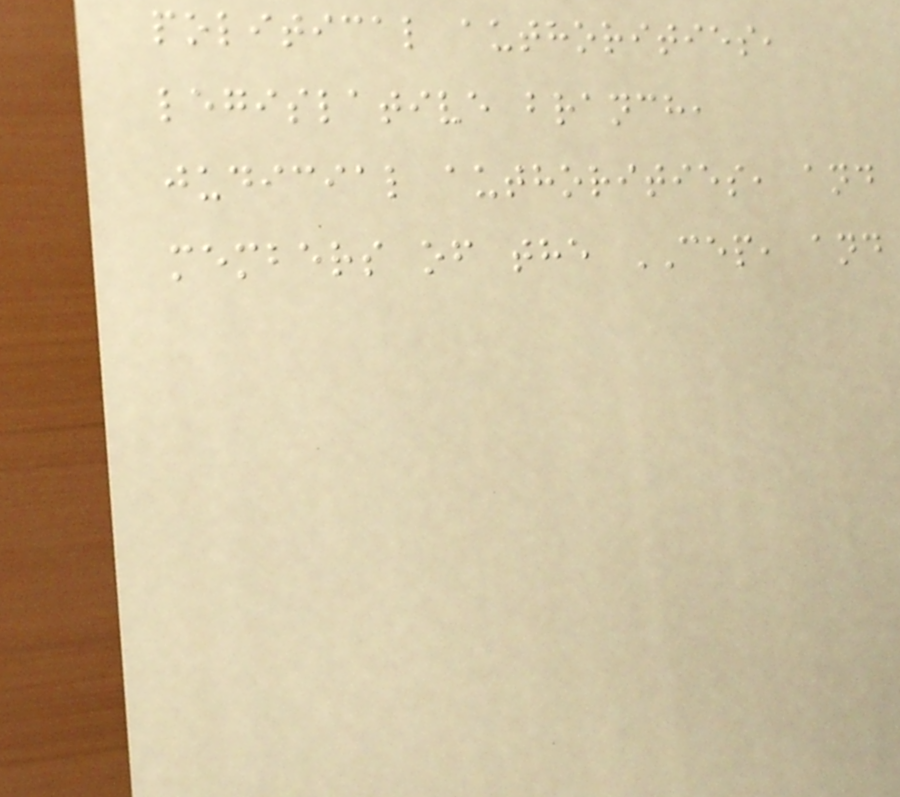political authorities,
legislative branch,
judicial authorities, and
members of the CEP, and
